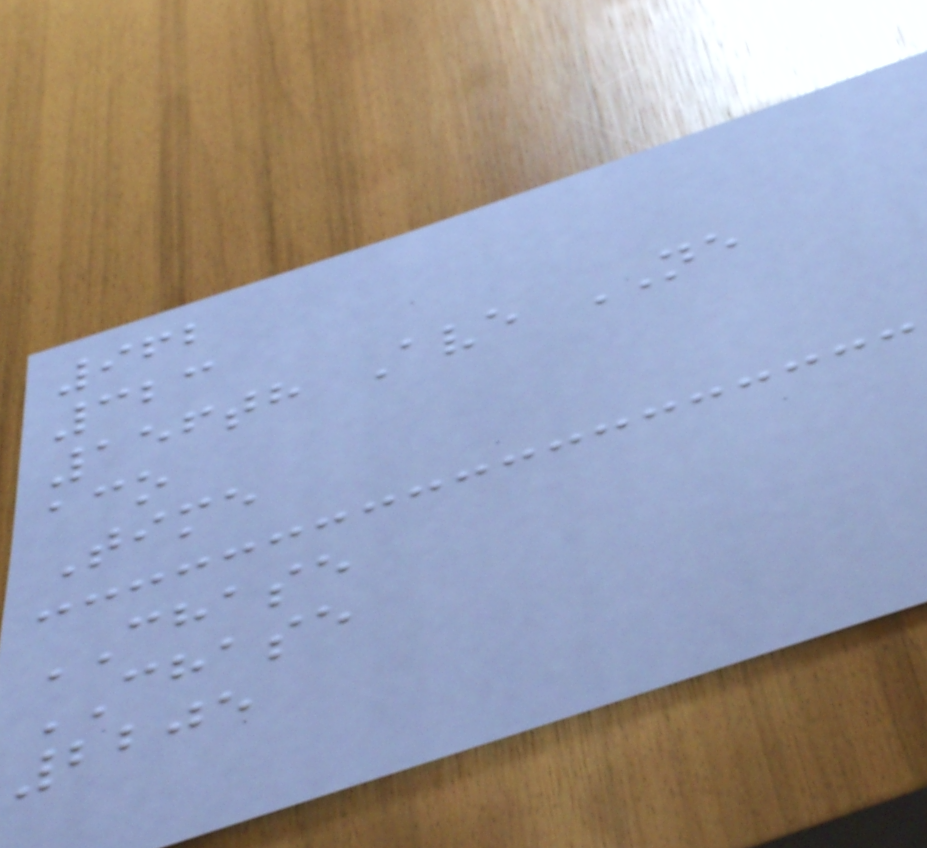962
323
156th Ave NE
aco
Time
CHASE
CHASE
2205
